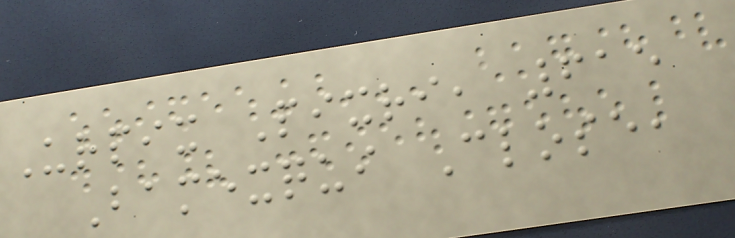Urpix Pixri, 615
Bamexqui Close,
